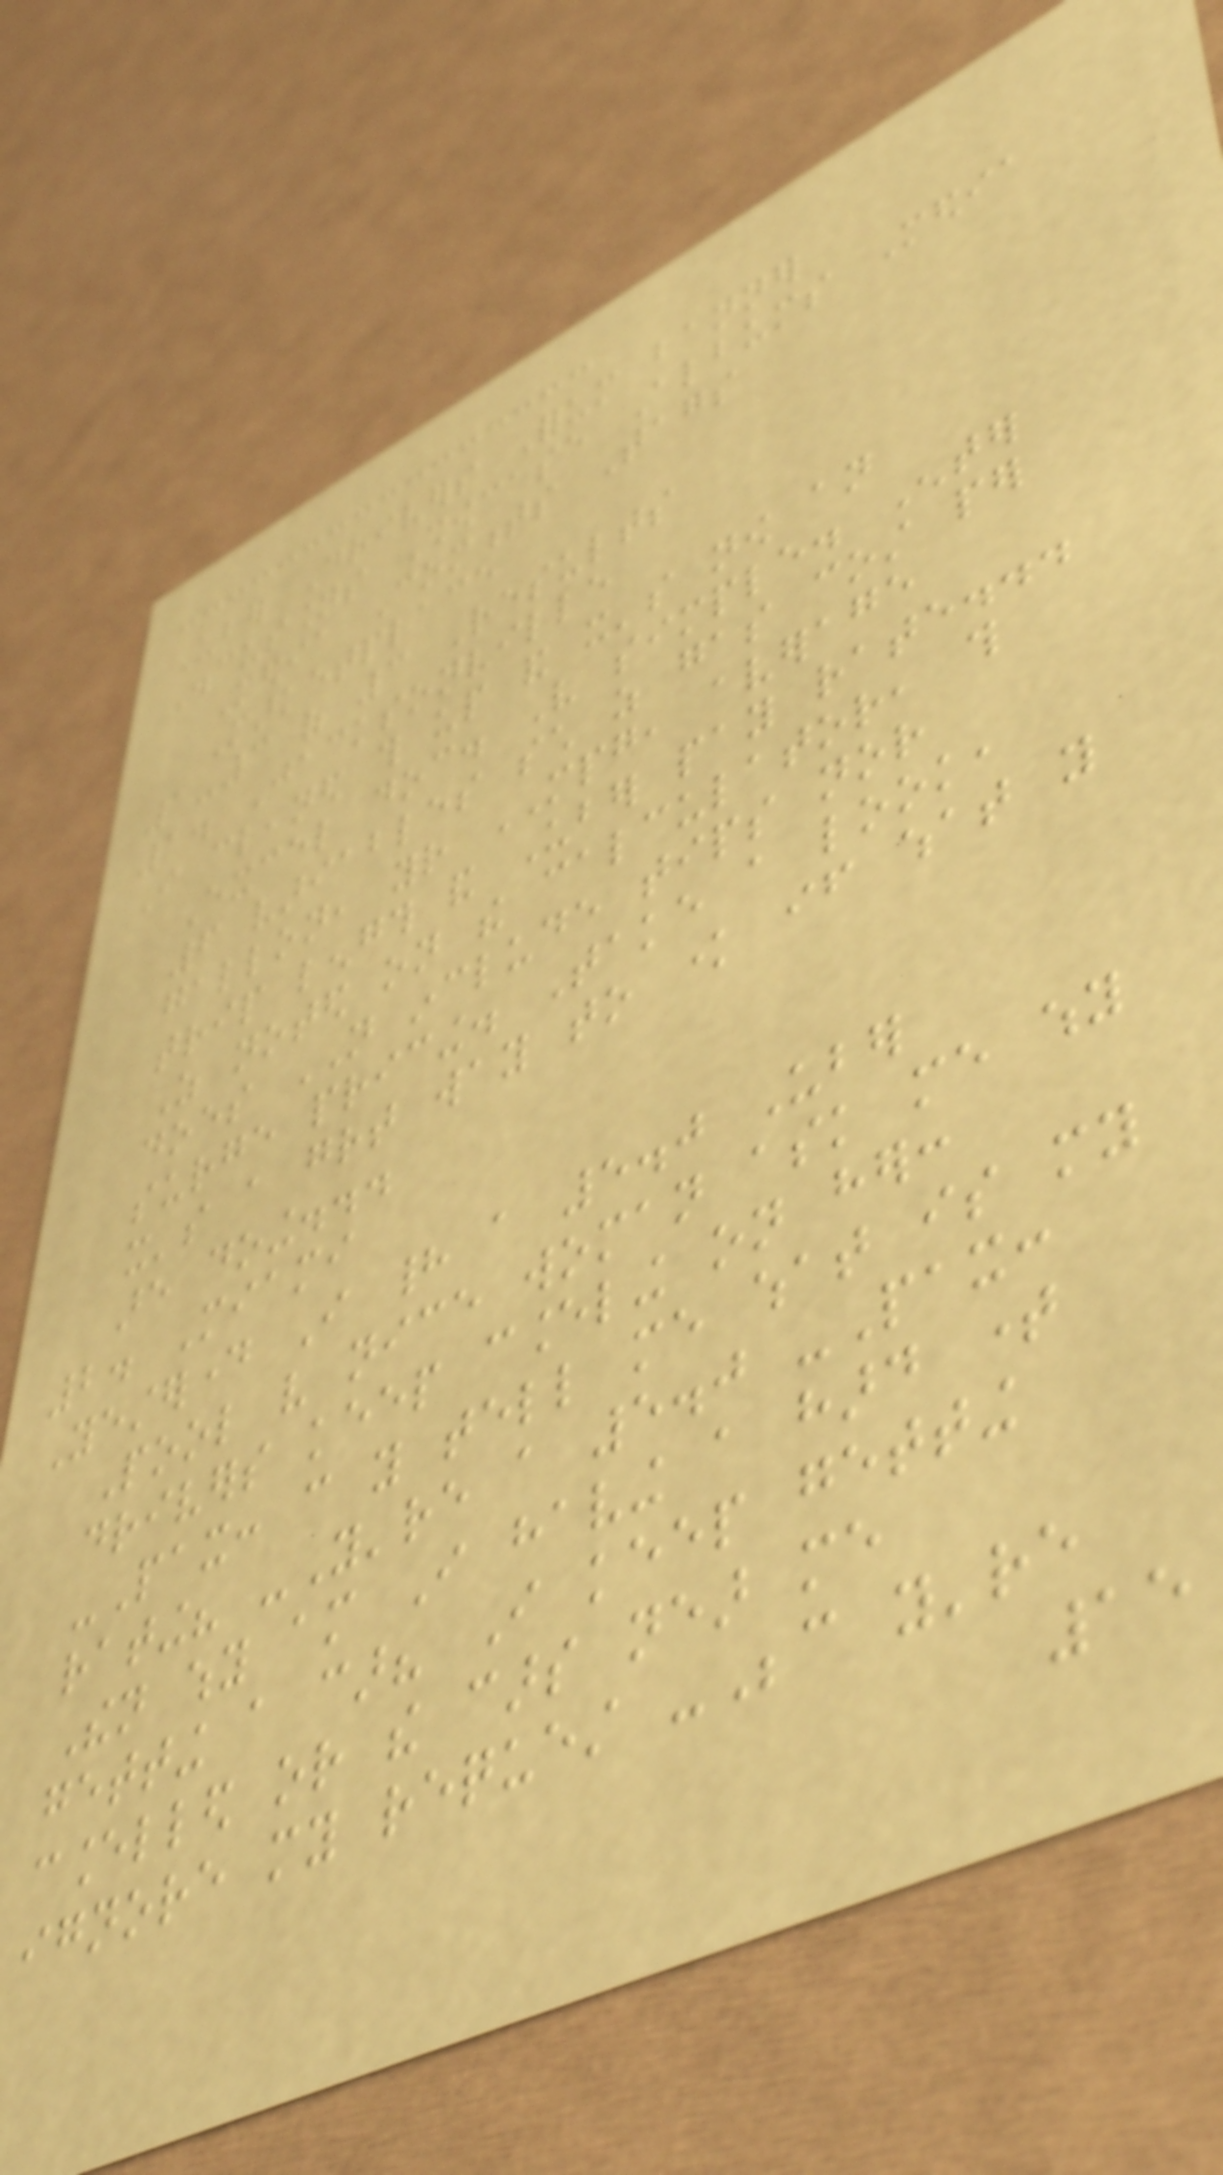Uber Drivers Forum banner
Discussions Showcase Albums Media
Media Comments Tags
Marketplace
1-3 of 3 Results
1. Jacksonville
I cleaned this up and it's now an
Excel doc. Very simple. Enter
6 variables such as gas cost per
gallon, your MPG, average
trip length and Uber pay rate...
As noted on the calculator, this
does NOT include tips nor
surge pricing. Take a look,
it's a great way to know if what you
are doing...
2. Miami
Yesterday I had a 5.0 Uber
Pool very nice woman ask me why
drivers keep canceling on her:
-Pax: can you tell me what is my
rating? -You're a 5.0 -Pax:
Then why am I having a hard time
getting a car? I keep getting
cancelled or the cars near me
ignore my request -Because you're
15
